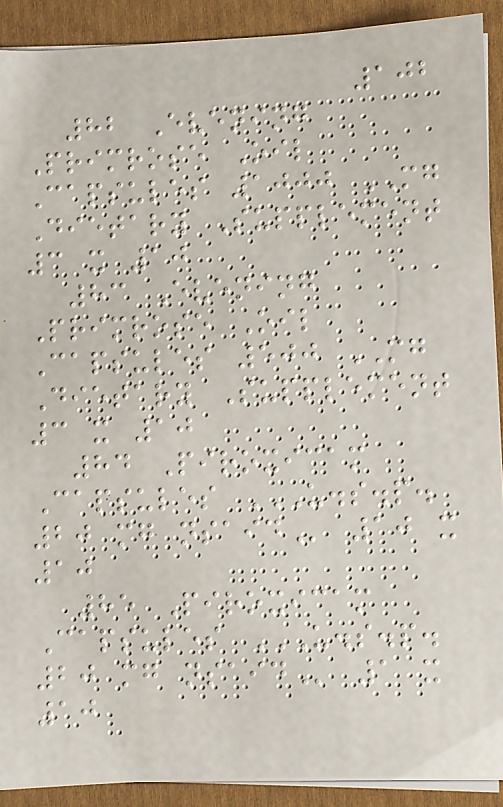102
82 Evening
Primrose Oil
Capsules 1000 MG
Dietary Supplement
3 x 10
83 Evening
Primrose Oil
Capsules 500 MG
Dietary Supplement
3 x 10
84 Piroxicam
Capsules U.S.P.
20 MG NSAID 10 x
10
85 Piroxicam
Capsules U.S.P.
20 MG NSAID 1 x
10
